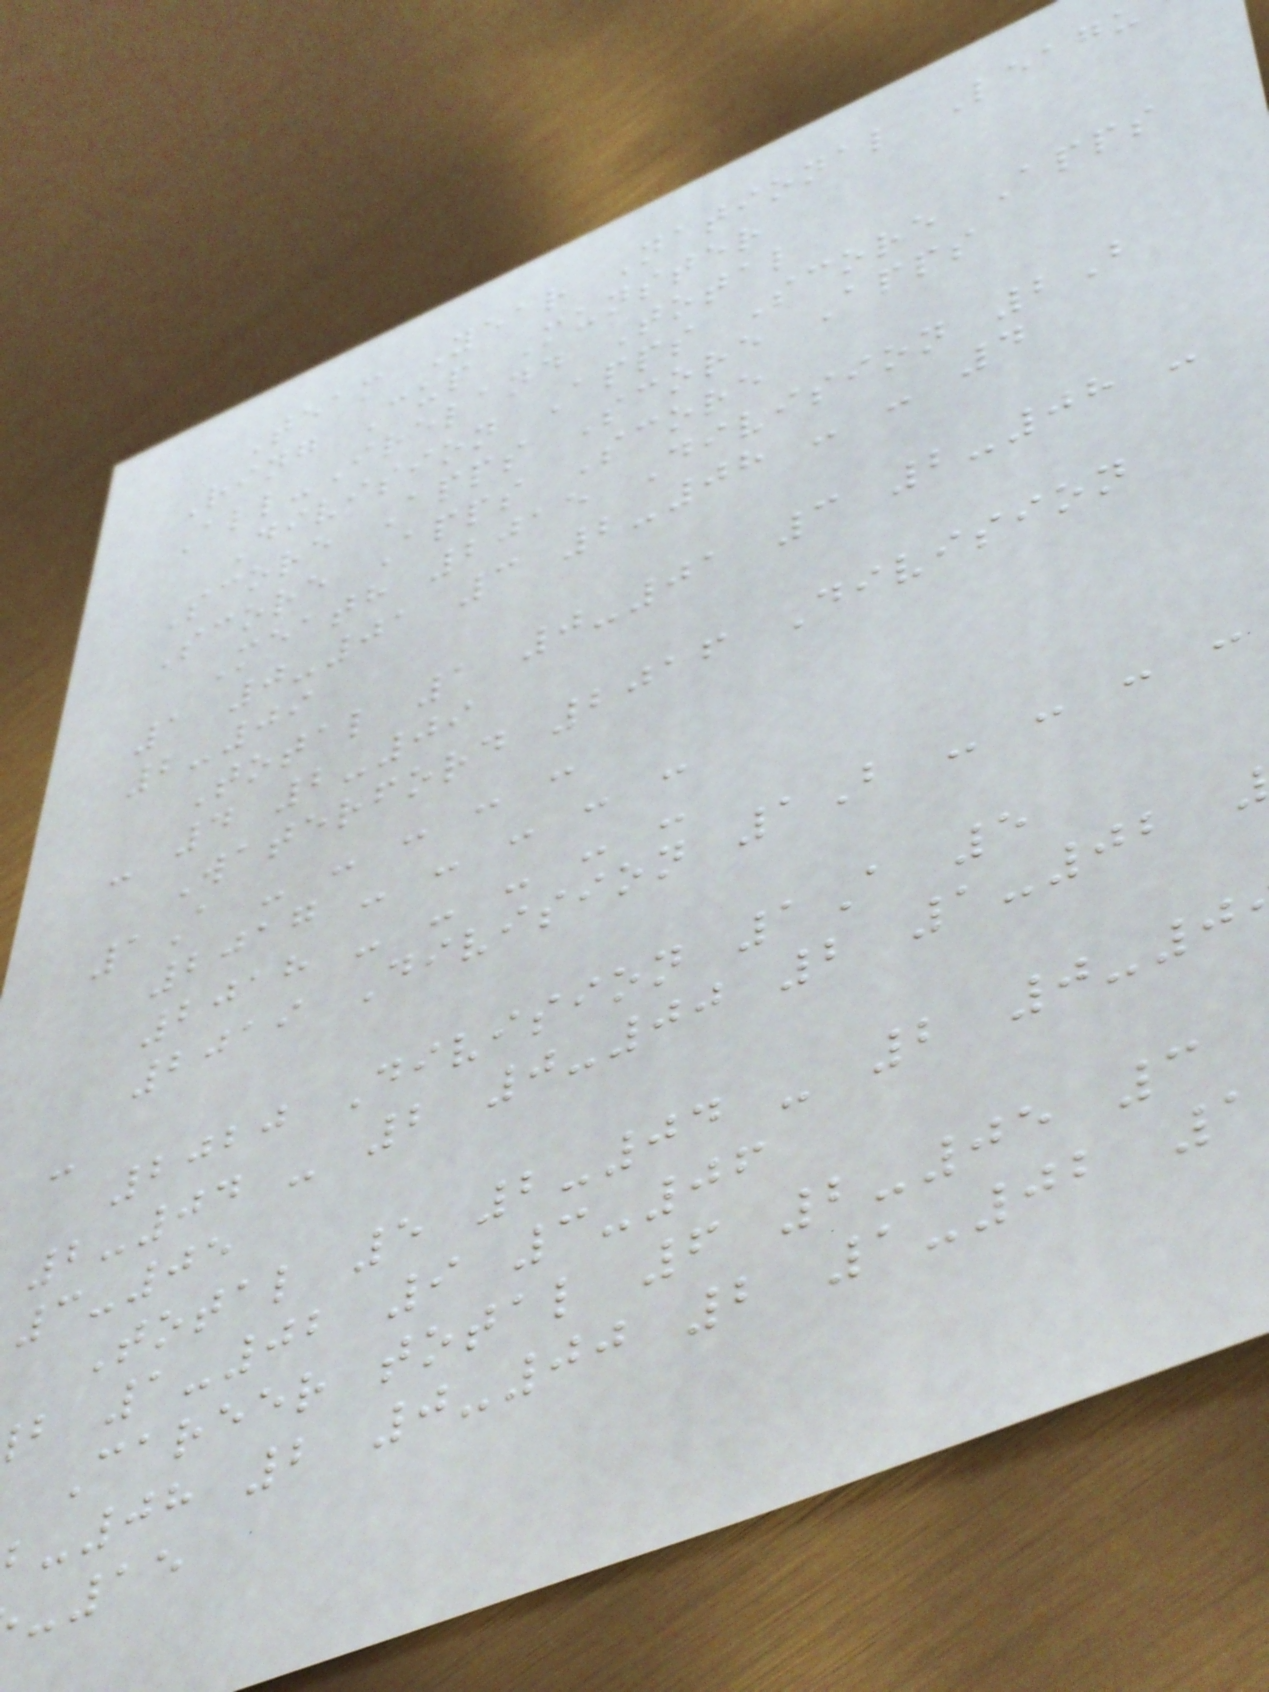Team Year National Leagu
Ring Cup Munster
All-Ireland Total
Division Apps Score Apps
Score Apps Score Apps
Score Apps Score
Meath 2015 Division 2B
1 0-01 3 2-08 - - 4
2-09
Total 1 0-01 3 2-08 -
- 4 2-09
Waterford 2016 Division
1A - - - - -
2017 - - - - -
2018 - - - - -
2019 Division 1B - - - -
-
2020 Division 1A 5
2-04 - 2 0-00 2 1-02
3-05
Total 5 2-04 - 2 0-0
b 1-02 9 3-06
Career total 6 2-05 3
-08 2 0-00 2 1-02 1
-15
